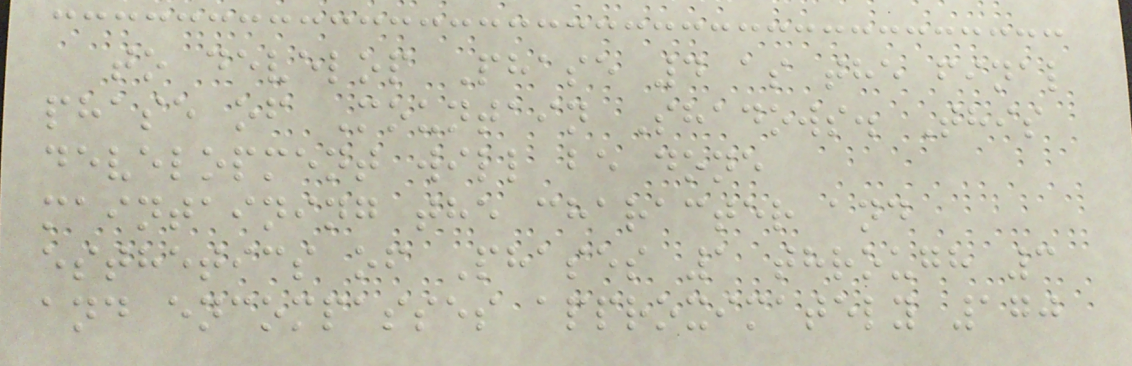to develop Phase 4 as the final
phase of Mountain Shadows. This
development will be done
maintaining the character and
esthetics of Phases 1 through 3
and encompasses approximately 170
